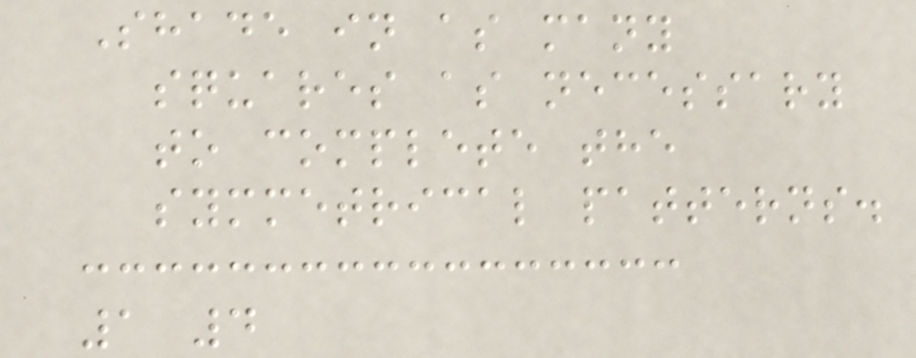Shade in as many
squares as necessary
to complete the
symmetrical patterns.
1 4
